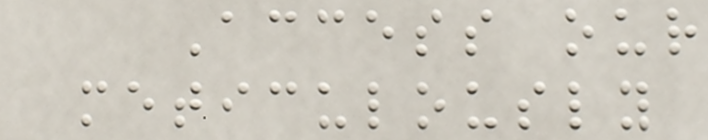Access our
meticulously
